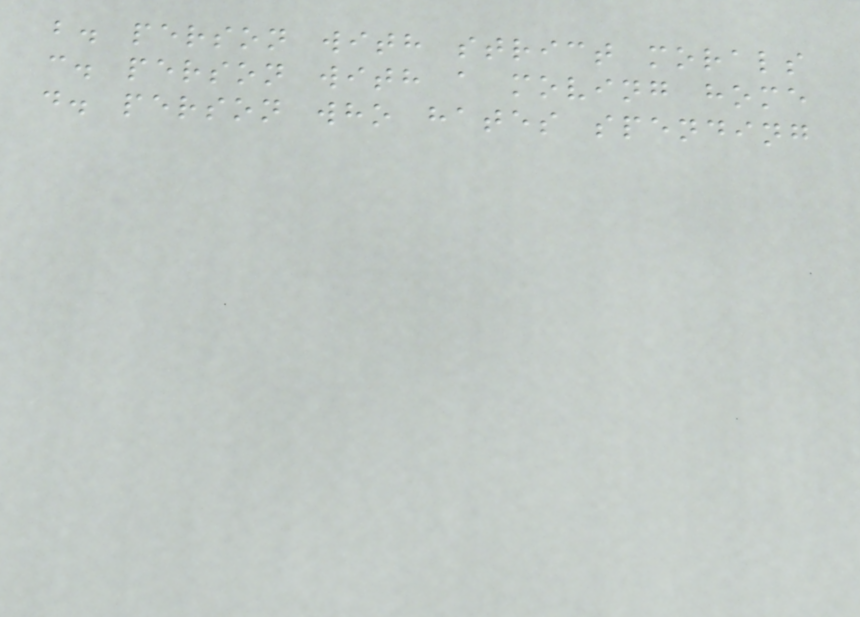b. person with strict morals
c. person with a moving home
d. person who hates spending
